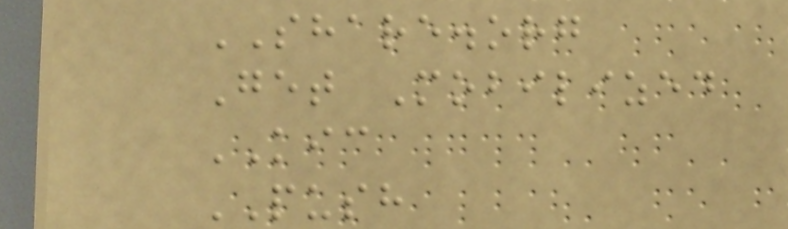SHARE.org
Get Mobilized
KIC
PUSH
